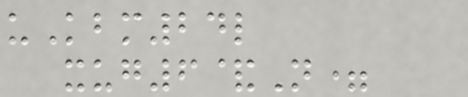uKbm24l
xug6&N=
